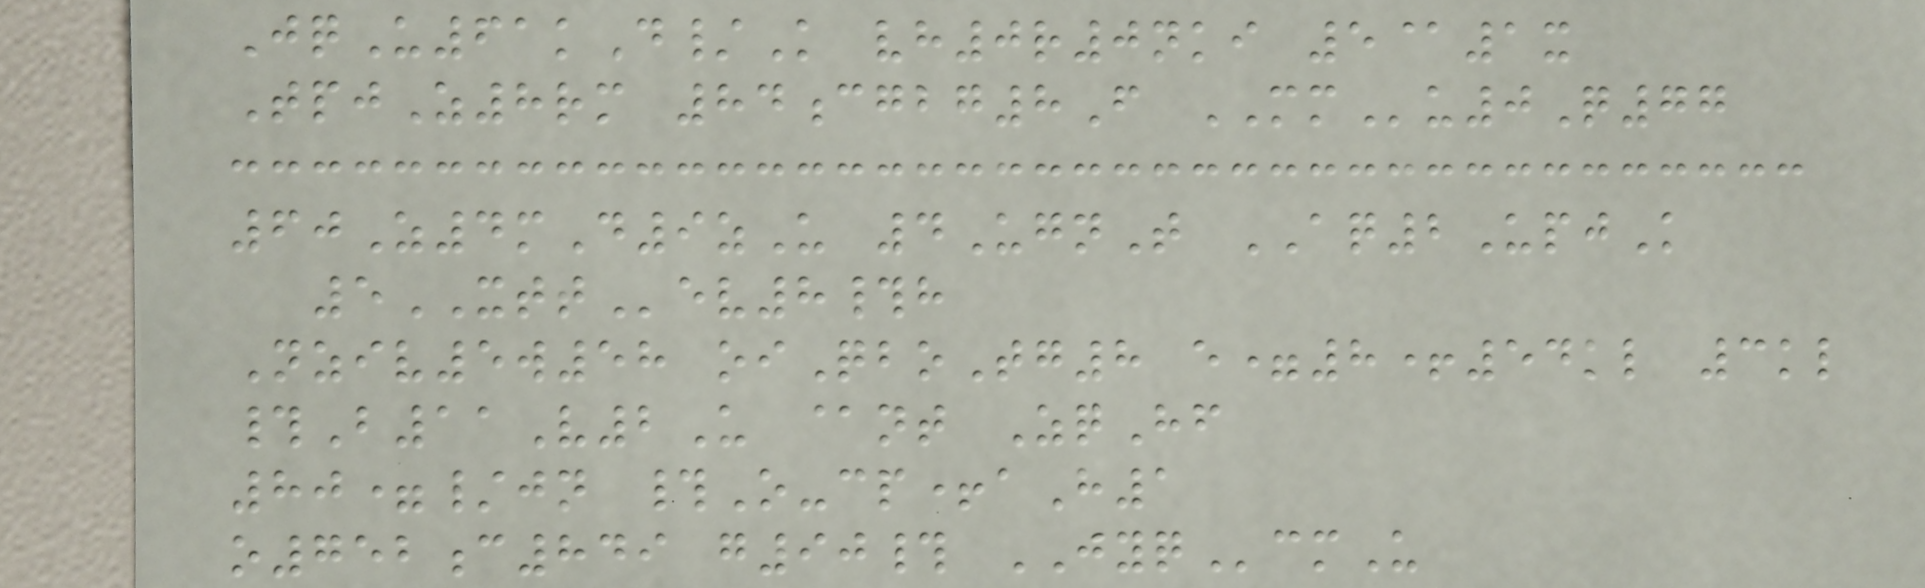JqU61kD/K vh0r0nki 5@1x
TpjZ8rm 84cgbg8F MMu0Q77
60Z4mD9zU 4UgnT AQ2UpjK
5XTTev8#h
Nziv5w58 oiQboTg8 e=8+54kl 3kl
#B11V2U @nt ZqHf
80=/jn #O-cp+aH1
o752c849 g90# JYQcmU
